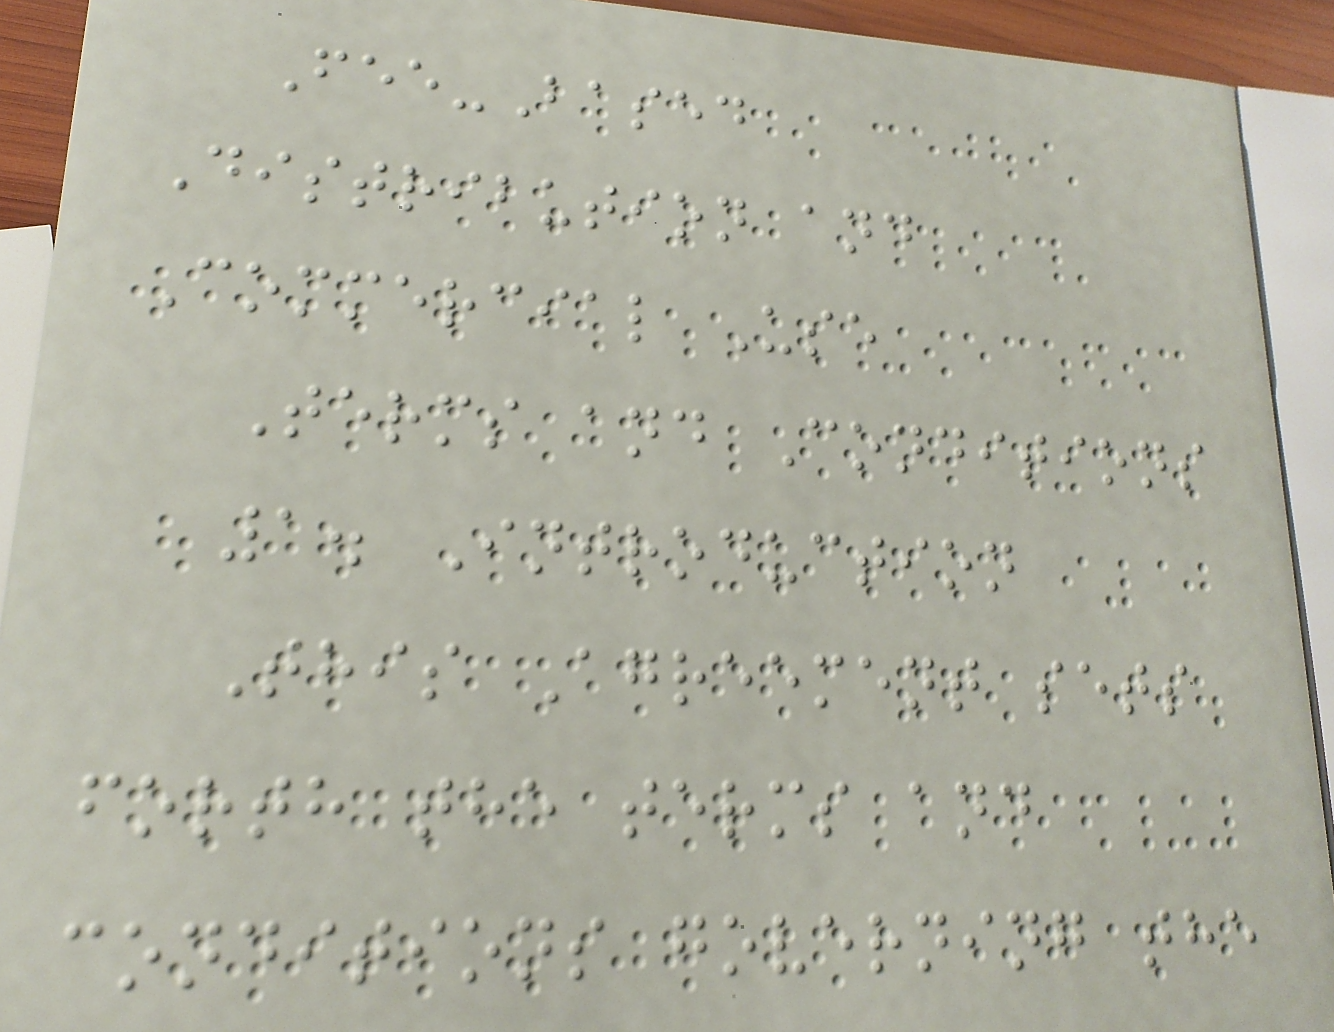Fee-Based
Distribution and
Commercial Use
Terms and Conditions
1. Introduction
This Agreement sets
forth the terms and
conditions governing the
